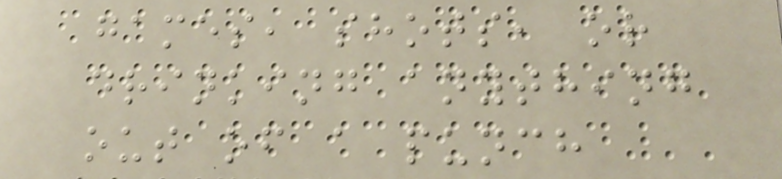games, shots, or
drinking anything
out of a punch
